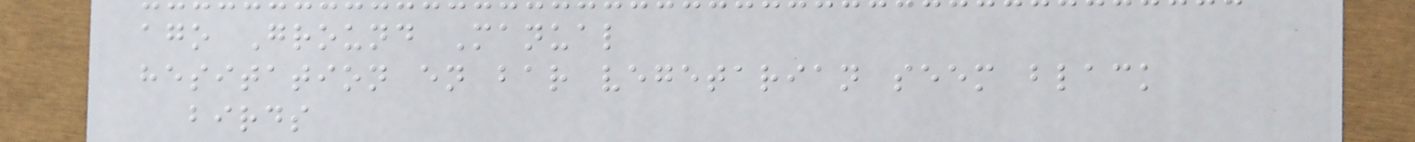ago Ground Manual
hesitation en bar vegetarian seem black
birds
